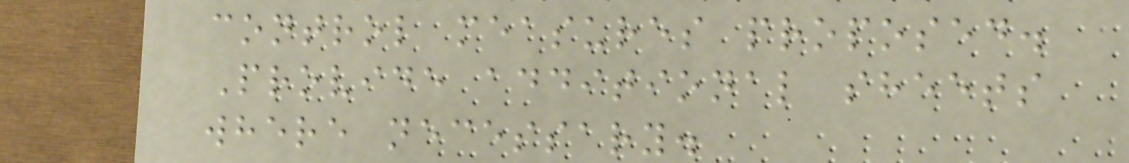control measures proposed.
Provide additional sheets
where necessary.
